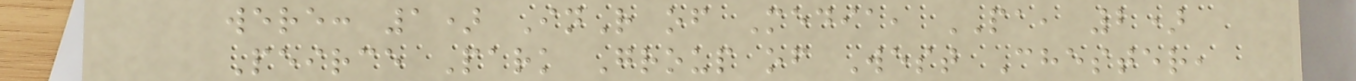were: 1) InR of Media, PA, 2)
Peirce Park Group of West Chester,
